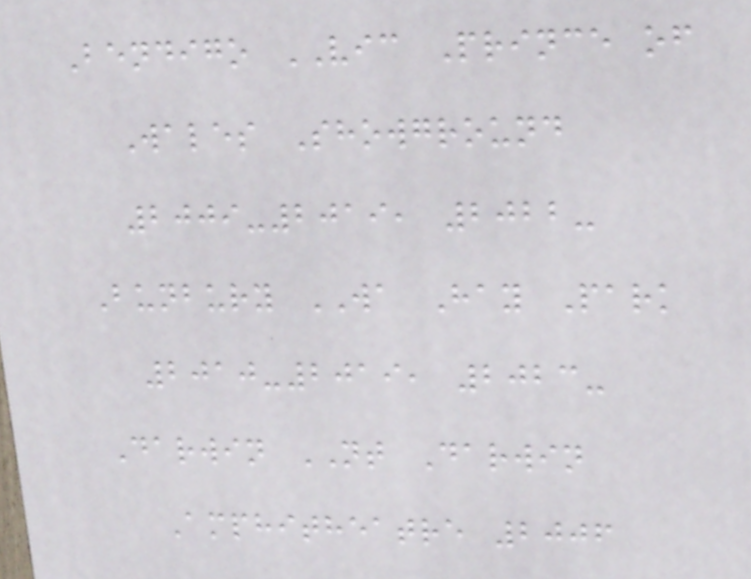Bendigo VIC Prince of
Wales Showground
2009-2019, 2022-
Bunbury WA Hay Park
2010-2019, 2023-
Darwin NT Darwin
Amphitheatre 2006
